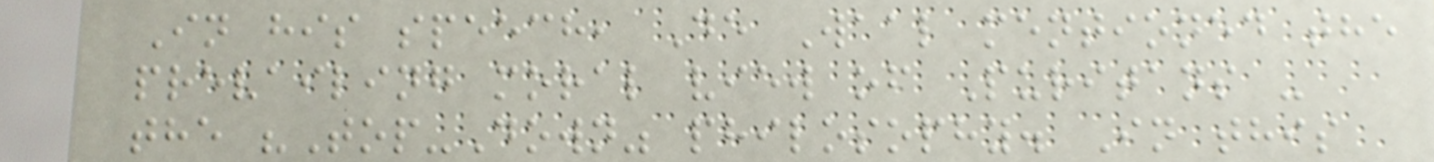In his speech, De Waal mentioned the
prevailing moral view of Puritans -
the "Top-Down" philosophy. In this
